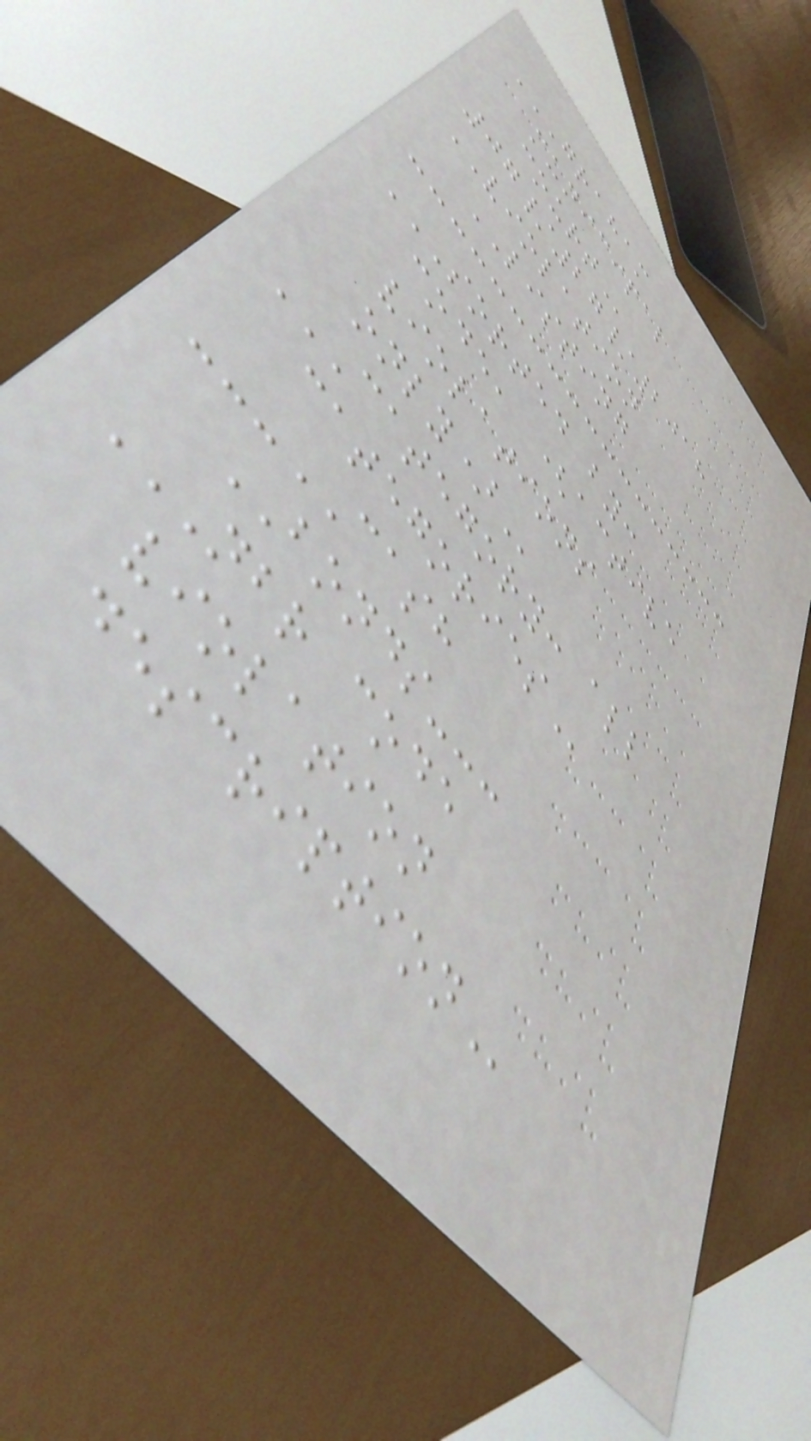GRAHAM
MUNICIPAL
COURT
07/27/2018
VIOLATION
LISTING
SORTED BY:
CODE, (ACTIVE
VIOLATIONS
ONLY)
CATEGORY: ALL
CATEGORIES
---CASH
BONDS---
NBR CODE
VIOLATION
DESCRIPTION
